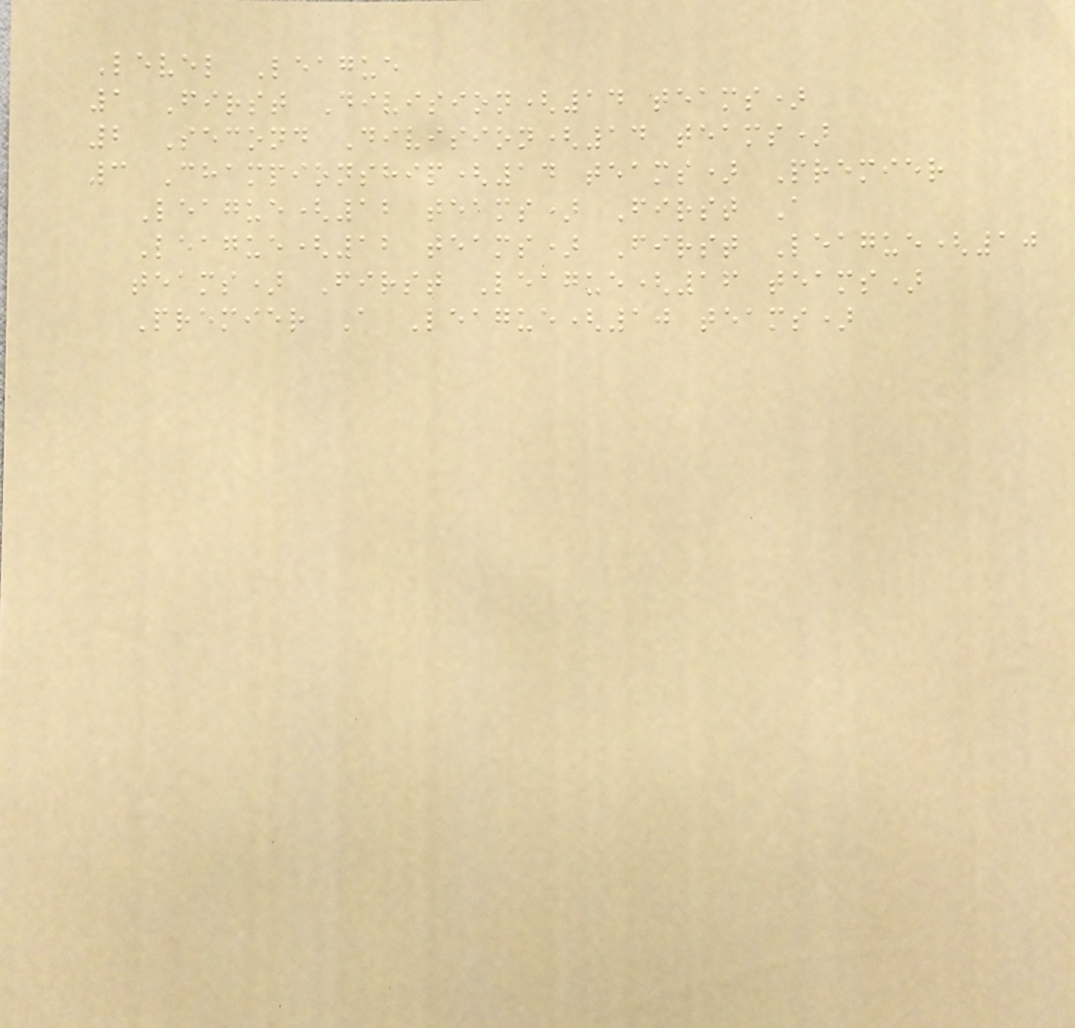Level League
1 First Division(14 teams)
2 Second Division(14 teams)
3 Championship(14 teams) Premier
League(12 teams) First A
League(12 teams) First League(10
teams) First League(16 teams)
Premier A League(10 teams)
